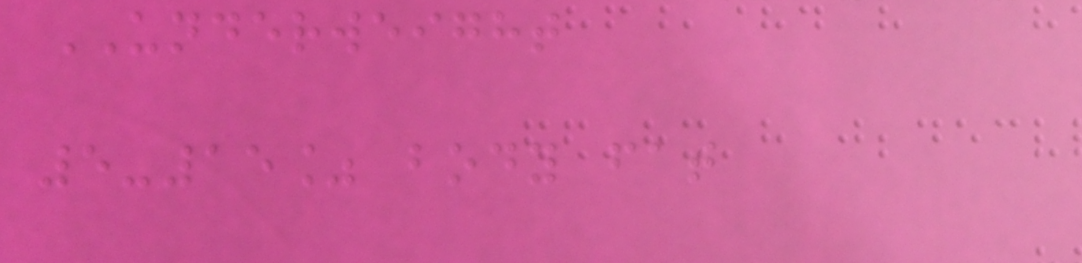UNDERWEIGHT
5-15% body fat
